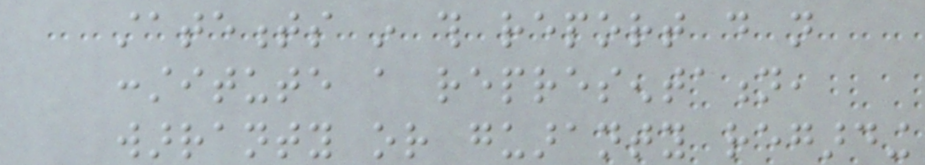statements in this report do not
constitute a representation,
warranty or guaranty regarding
